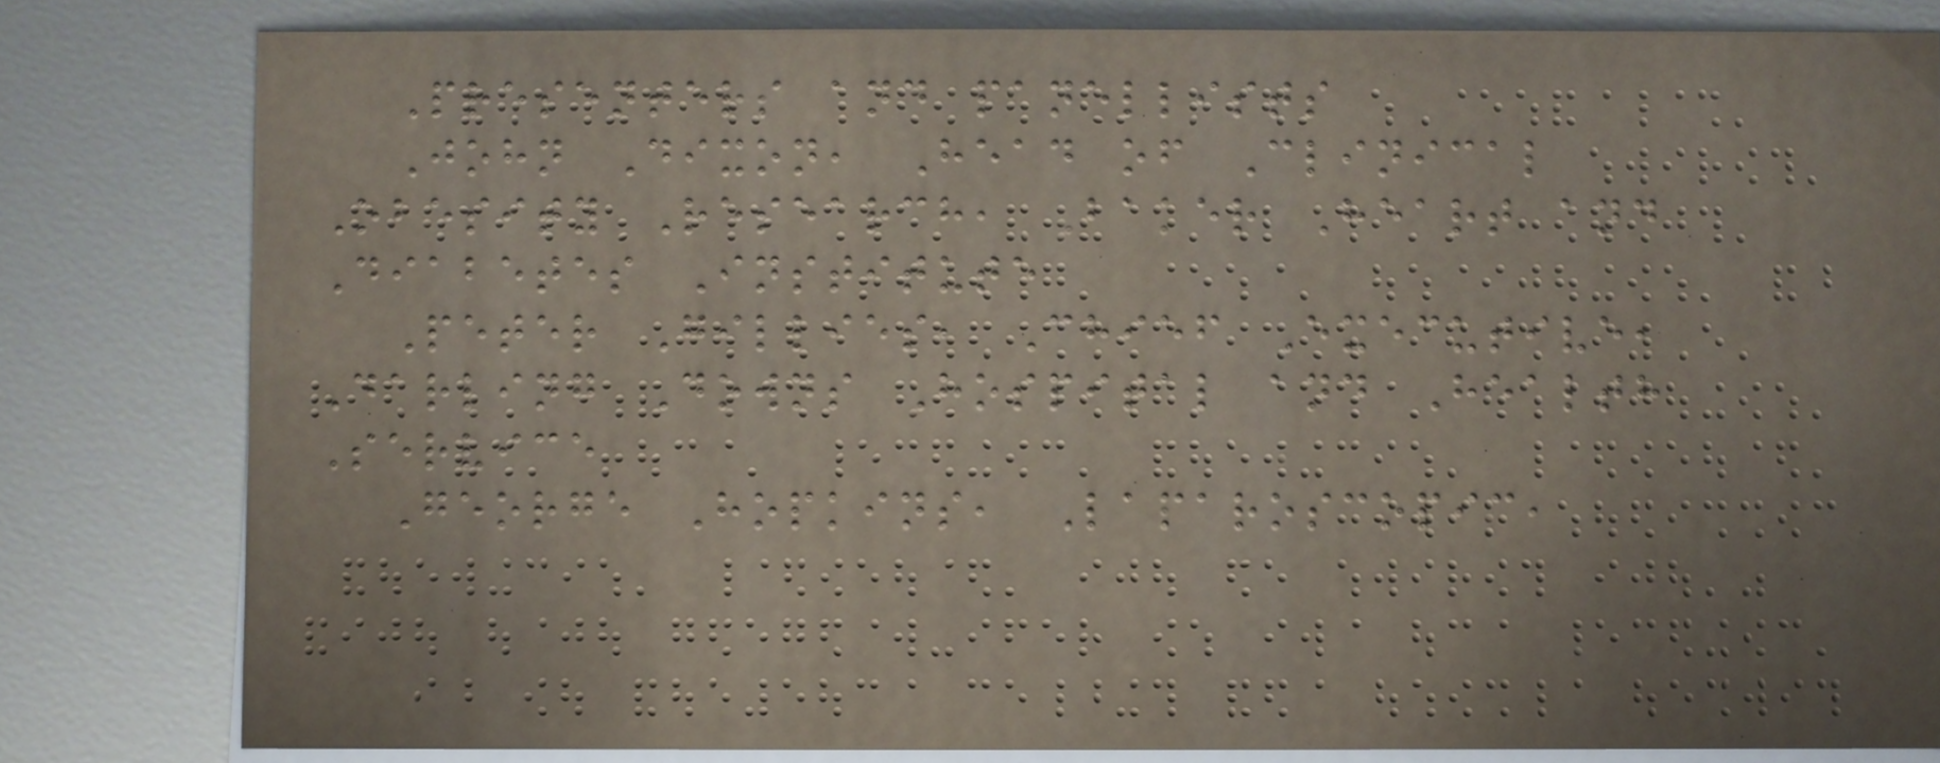Presenters and panellists
John Dixon, Head of Clinical
Obesity Research, Baker Heart and
Diabetes Institute
Peter Gillies, Chief Executive,
Darling Downs Hospital and Health
Service
George Hopkins, Laparoscopic,
